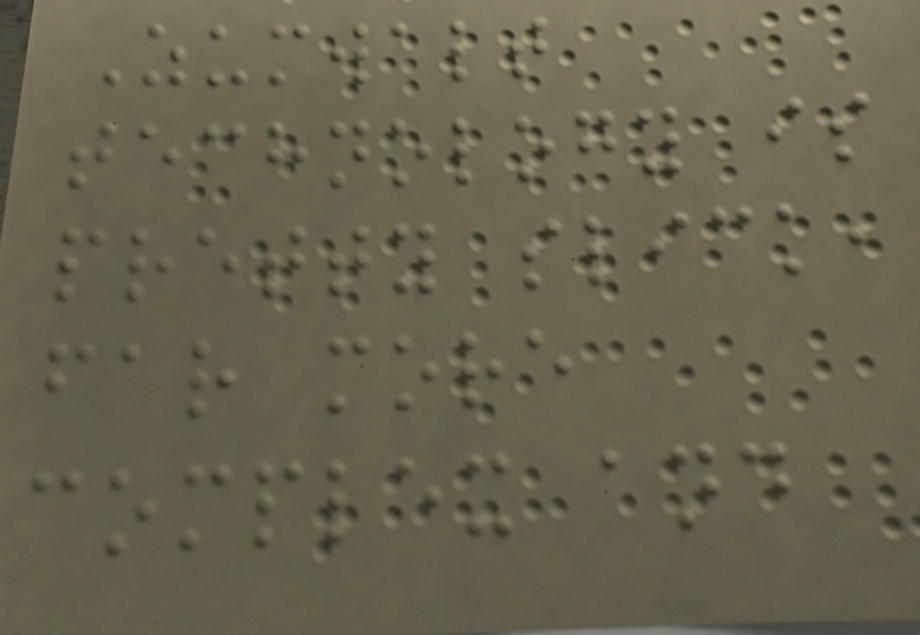Zumwalt
technology is
pretty slick,
far more
complex and
